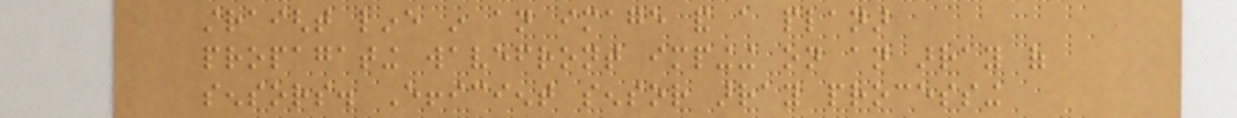straight line in an image and a planar
propagating wavefront impinging on an array of
sensors. Efficient sensor array processing
